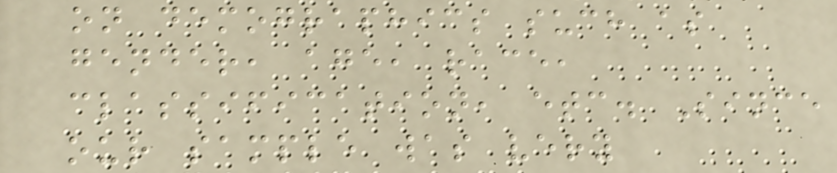on demographics such as
gender, age, race,
classification, etc. Since
our sample was very
